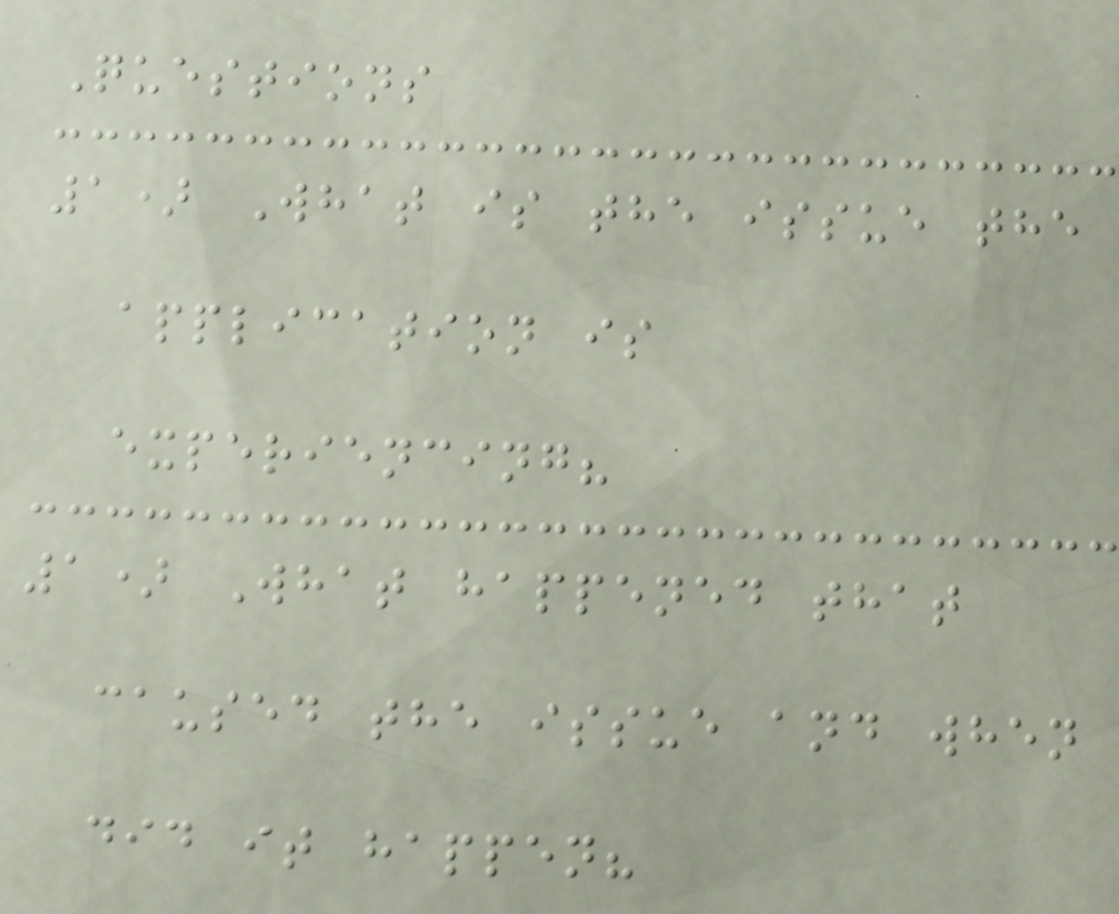Questions
1) What is the issue the
application is
experiencing?
1) What happened that
caused the issue and when
did it happen?
